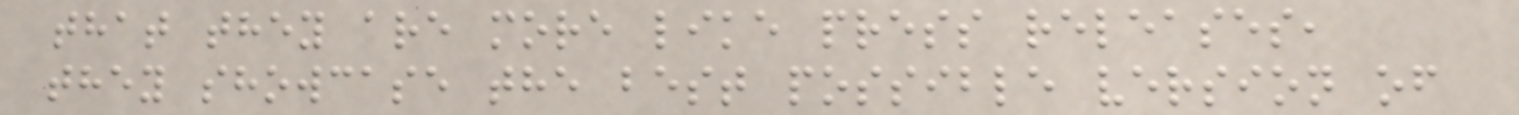that they are more like press releases,
they showcase the best possible version of
